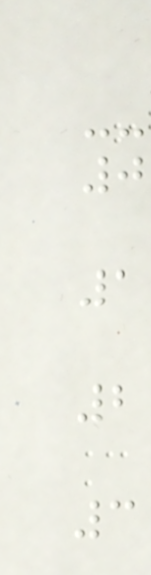0
1
2
3
